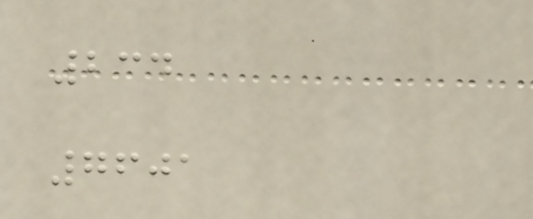234
7601
